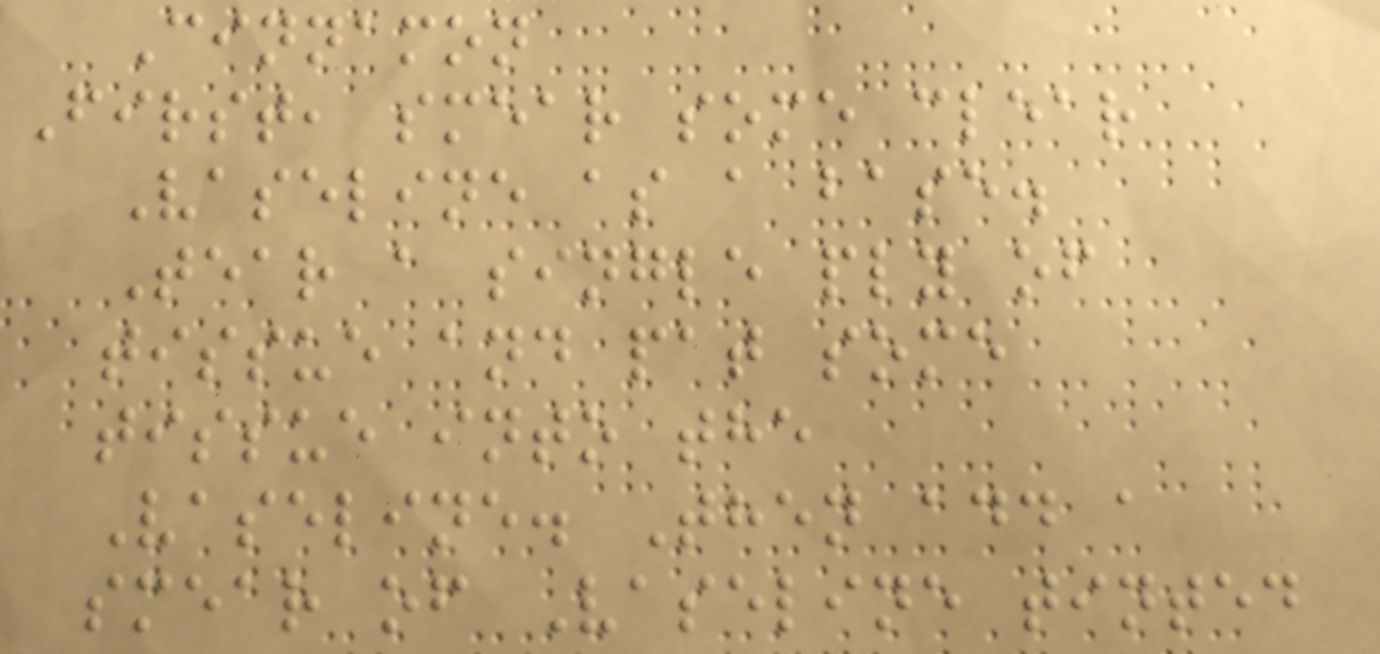Cinnamon
First, smear some clear
Vaseline as a base.
Tear a single ply of
tissue and pat some
tissue into the
Vaseline. Then add a
smear of Vaseline tinted
